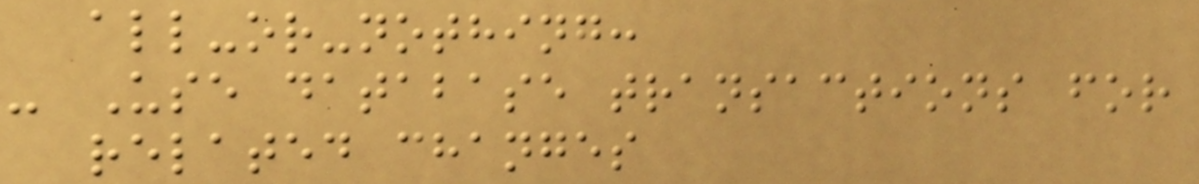all-or-nothing:
- Use database transactions for
related changes
